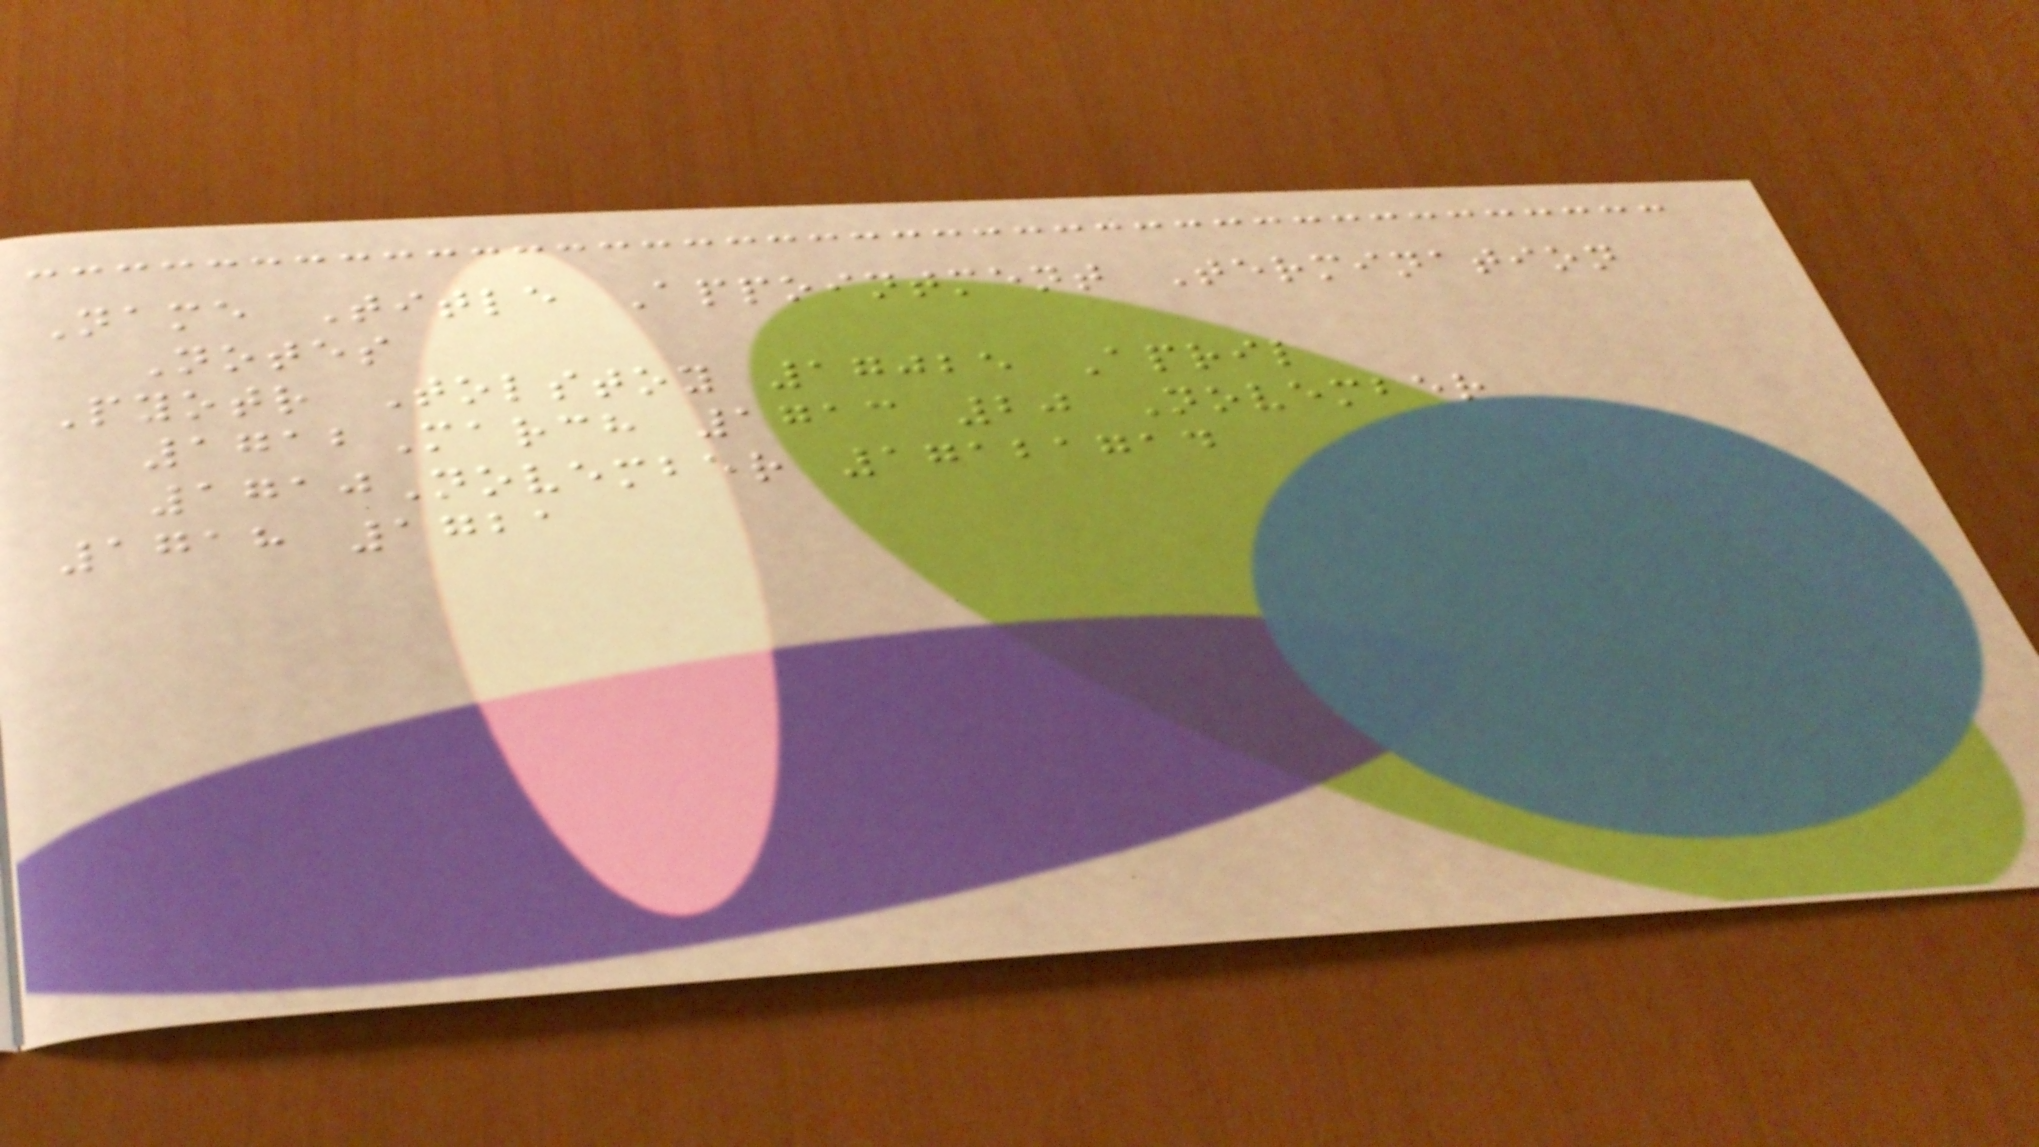Name Title Appointment Termination
Notes
Pyotr Tolstoy 17025 April
1712March 1713 20 November
1710November 17121714
1718 1721
